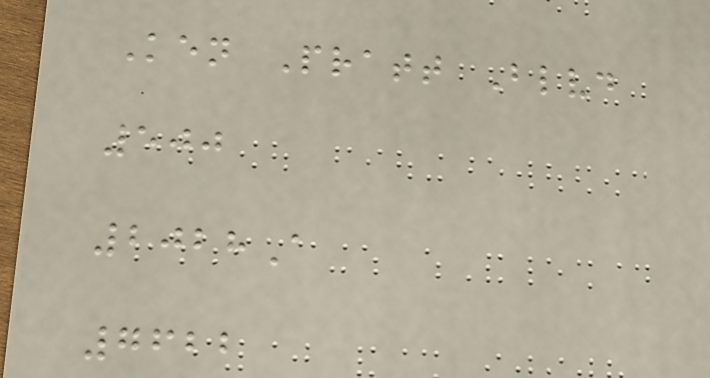Ken Pratt Blvd
500
2028A
7622
